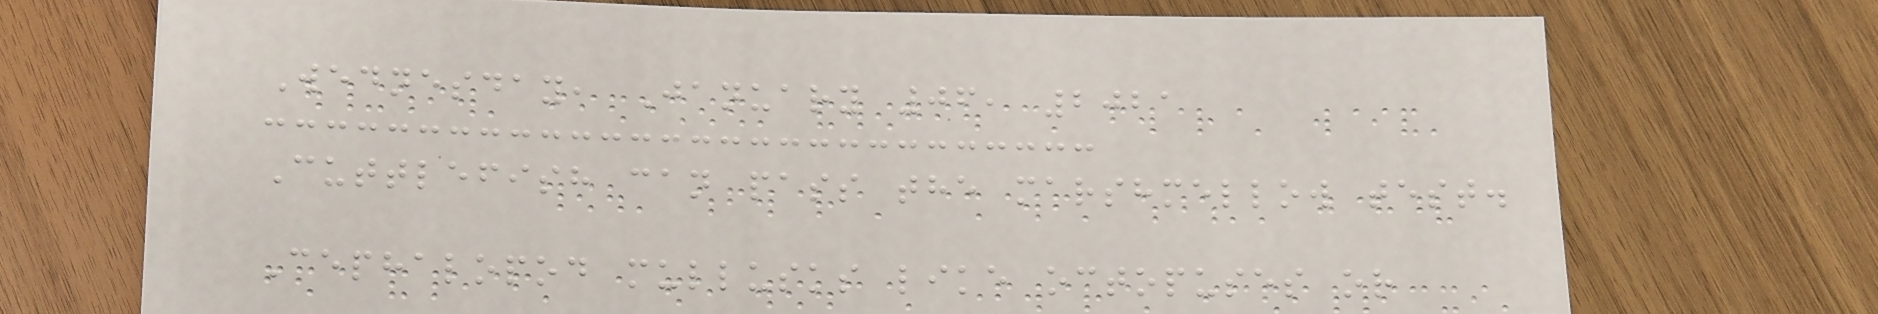Wednesday, January 06, 2021
Cuttlefish can pass the marshmellow test.
Cephalopod mullusks like octopuses or
